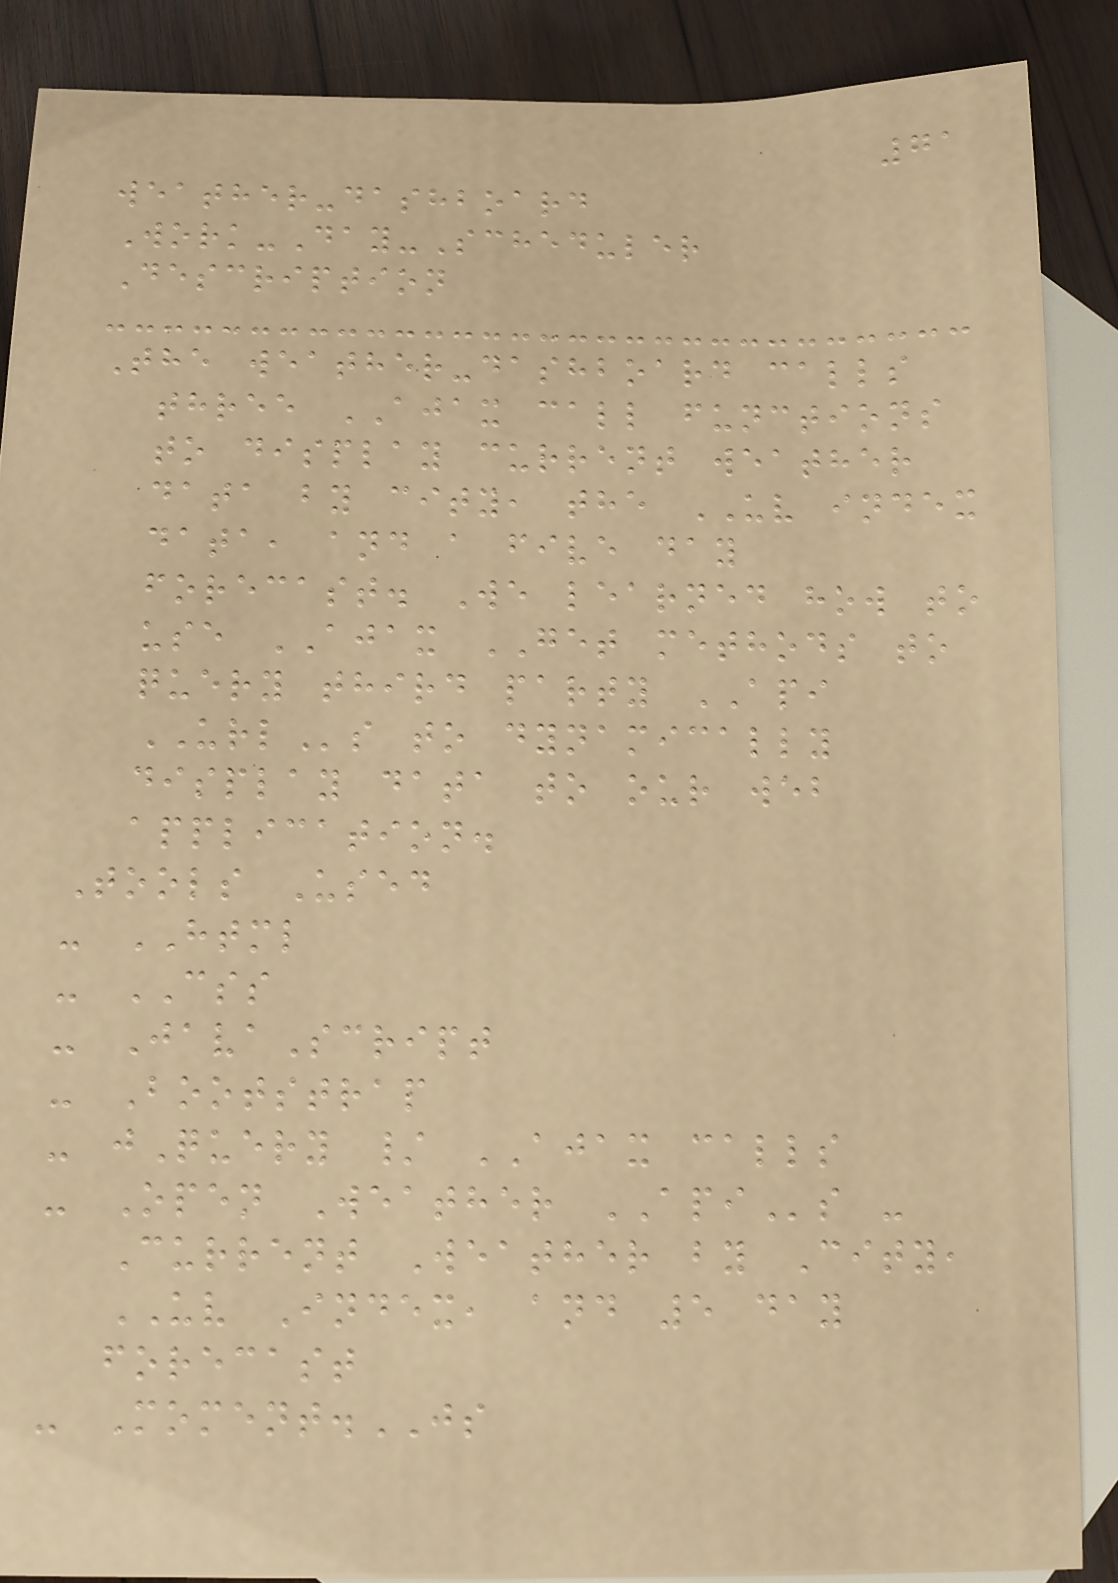71
weather-dashboard
Work-Day-Scheduler
Description
The weather-dashboard calls
three AJAX call functions
to display current weather
data by city, the UV index
data, and a five day
forecast. We learned how to
use AJAX GET methods to
query third party API
URLs to dynamically
display data to our web
application.
Tools Used
- HTML
- CSS
- JavaScript
- Bootstrap
- jQuery / AJAX calls
- Open Weather APIs -
Current Weather by City,
UV Index, and 5 day
forecast
- Moment.JS
